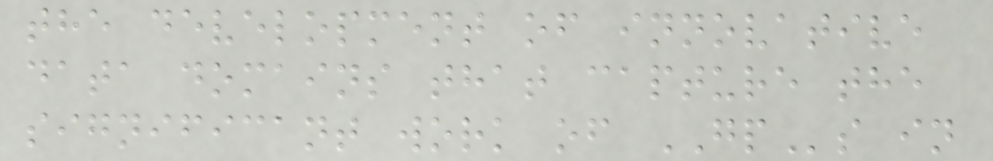the development of innovative
data domains that capture the
significant work of GPs in
